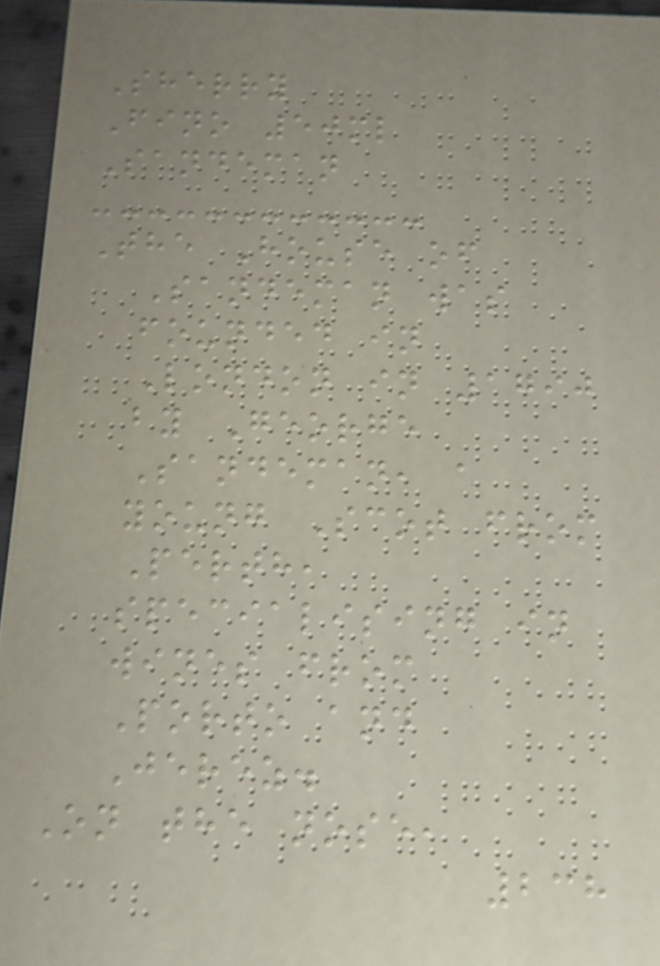Sherry
Fino 50ml
Sandeman
The House of
Sandeman was
founded in
London in 1790
by George
Sandeman, a
young Scot from
Perth,
specialising in
wines from
Porto and
Jerez.
On the nose,
238
